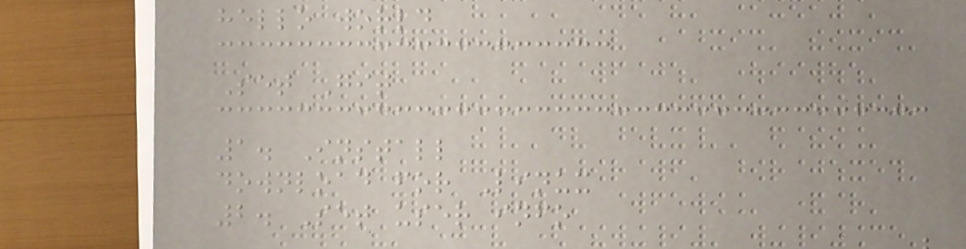hello world
Set Git
1. Install
download for Linux
2. Set user info
